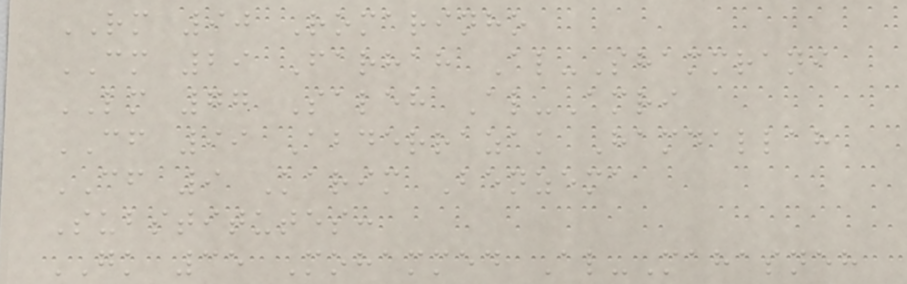RM 90 Romarinho
CM 29 Farhah Al-Shammrani
LM 77 Saleh Al-Amri
CF 99 Abderrazak Hamdallah
CF 9 Karim Benzema
Substitutes:
GK 35 Mohammed Al-Mahasneh
